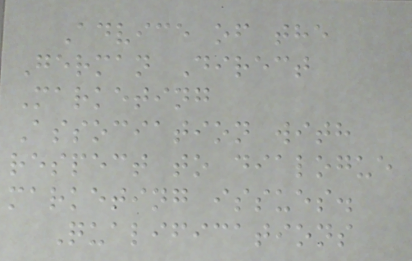Advice of the
German Direct
Marketing
Association with
respect to dialogue
marketing issues.
Qualifications
